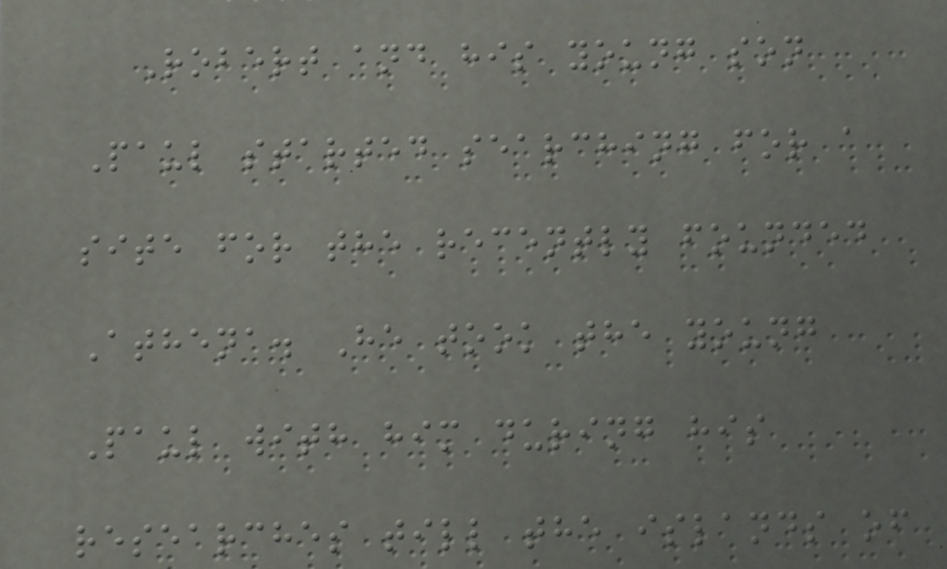Robert and his young son
Paul started searching for a
site for the recently founded
Athena. He took the young
Paul with him during his
researches till the islands of
